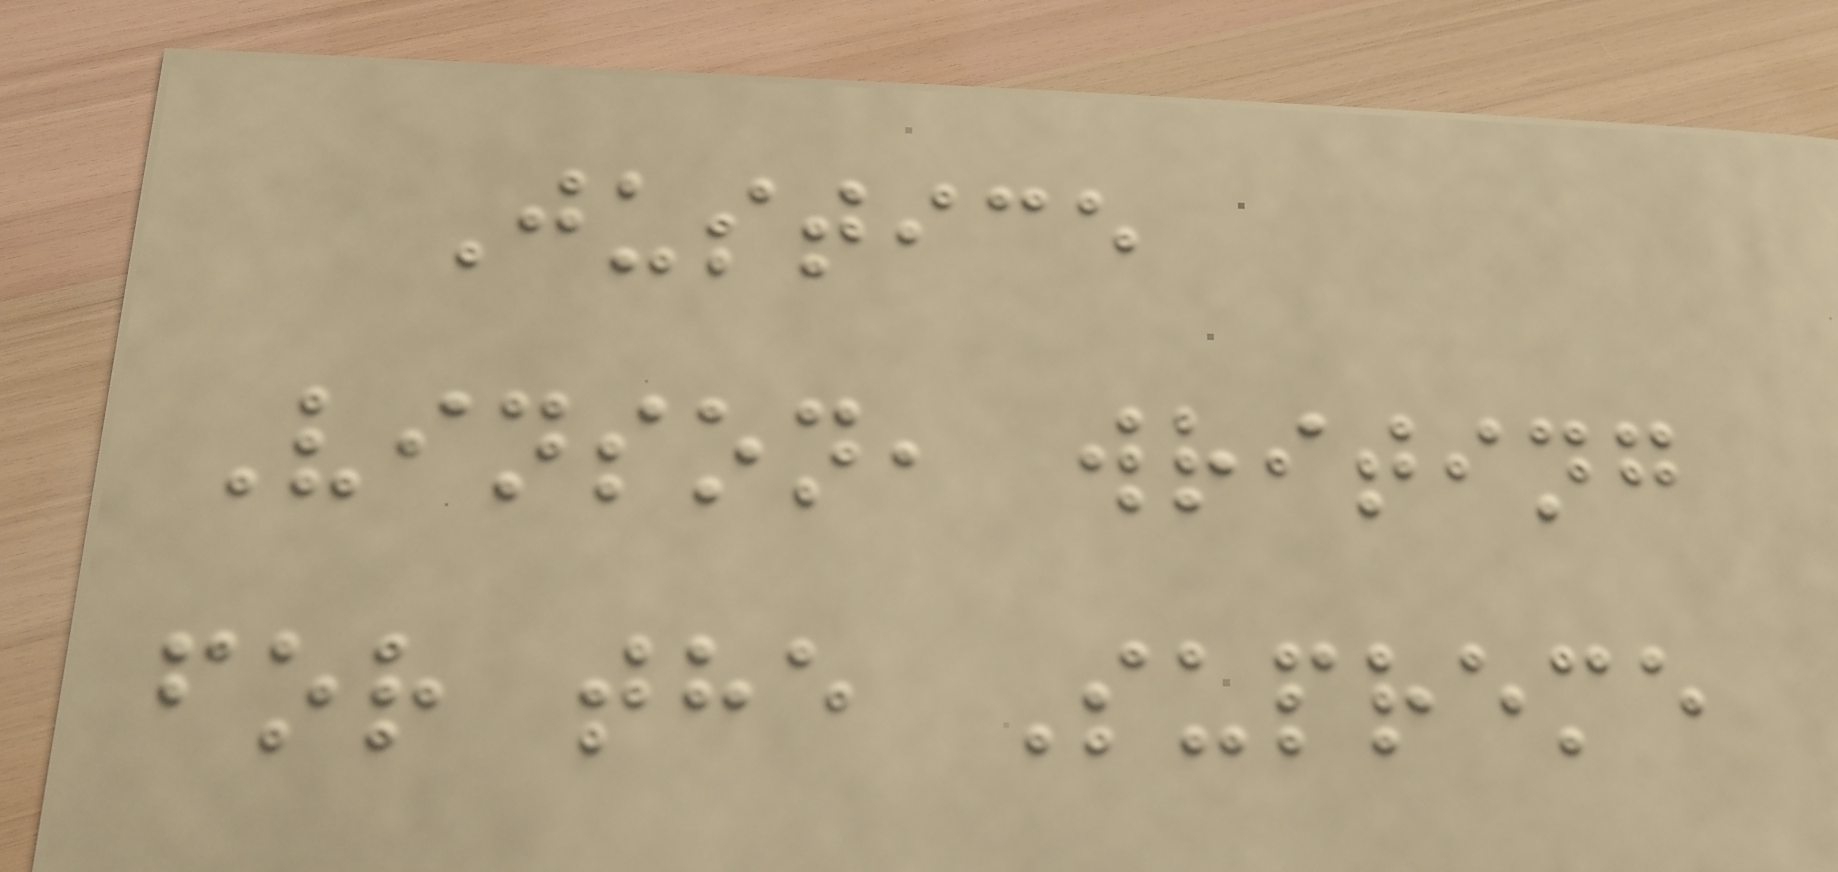Justice
Vinson, writing
for the Supreme
